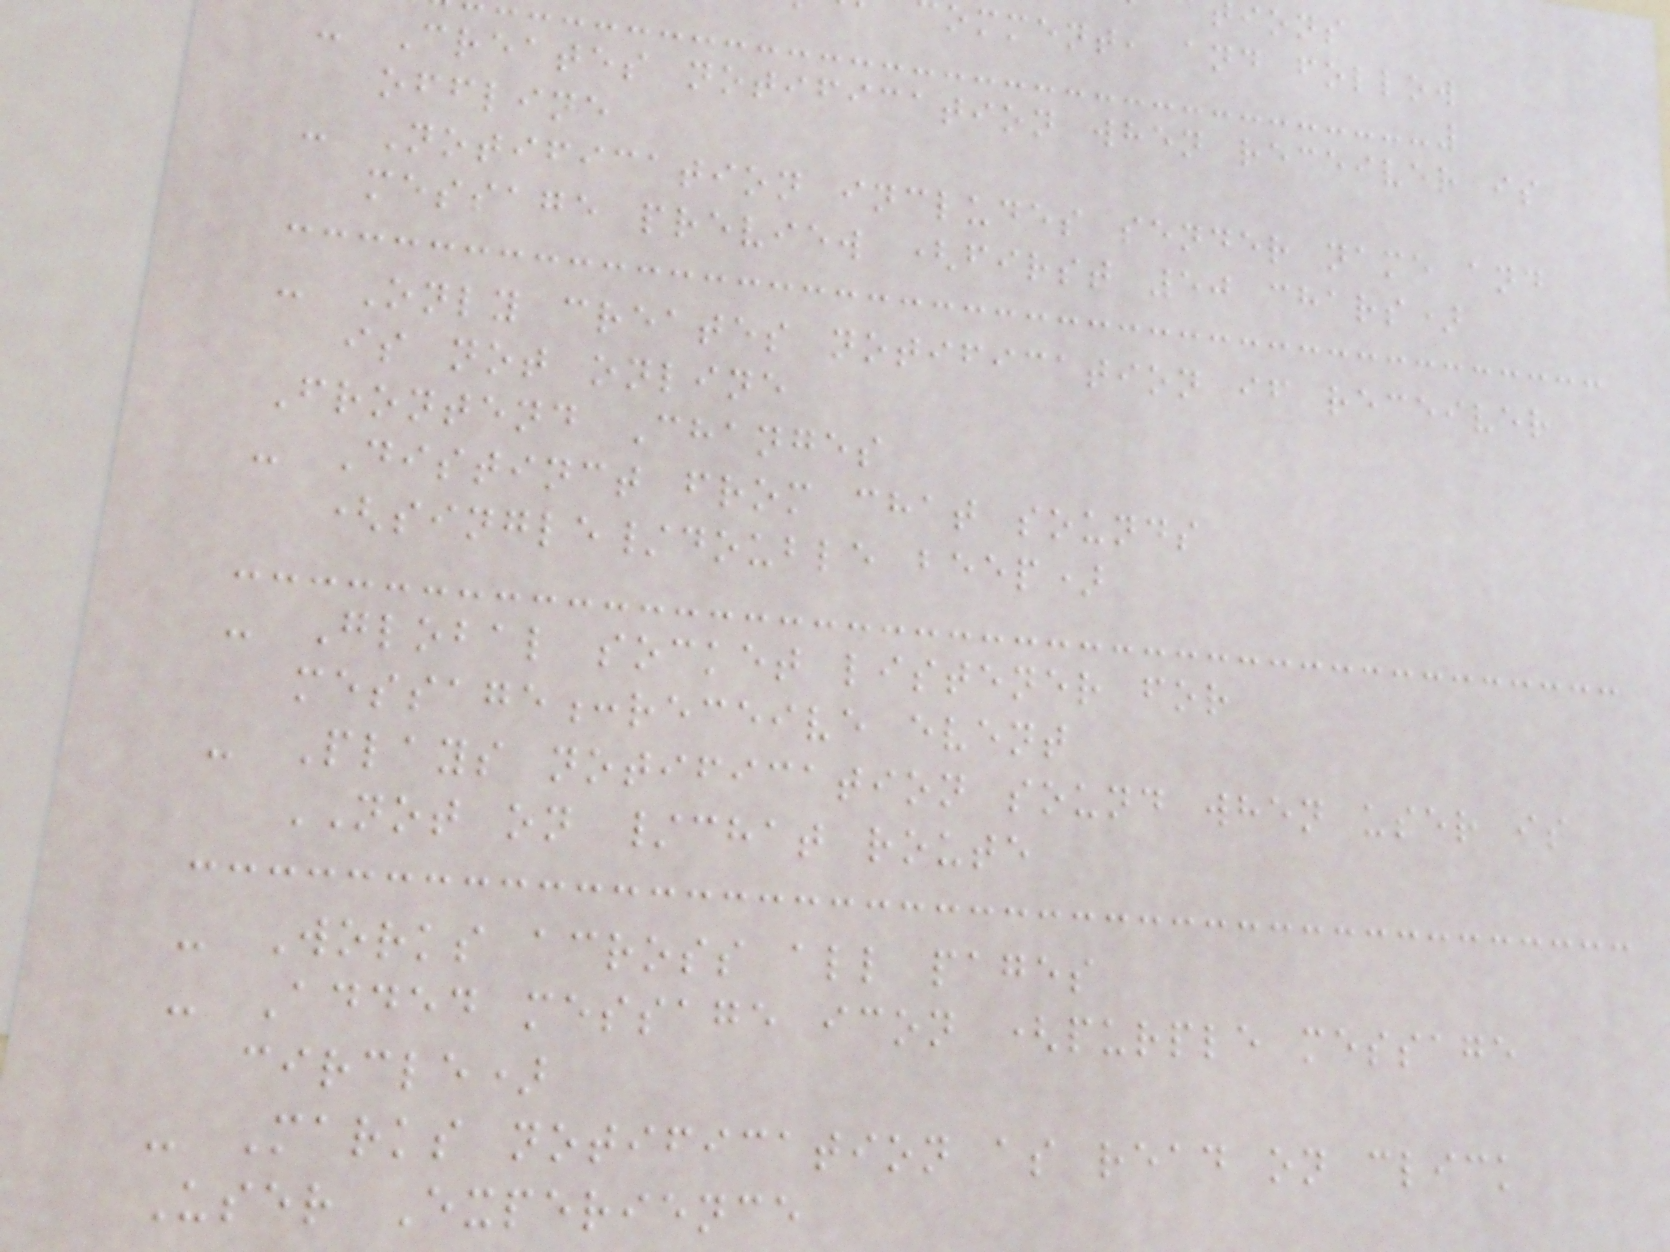omment, and follow
- Creates notification when receiver is
offline
- Notification includes sender name and
message preview (first 50 chars)
- Only creates notification if receiver
is not online
Frontend Changes
- Distinct from chat sounds
(single/double beep)
- Global socket listener for
message:receive event
- Plays notification sound when user is
NOT on /chat route
- Works across all pages
- Added message icon (purple message
circle)
- Marks notification as read on click
User Experience
